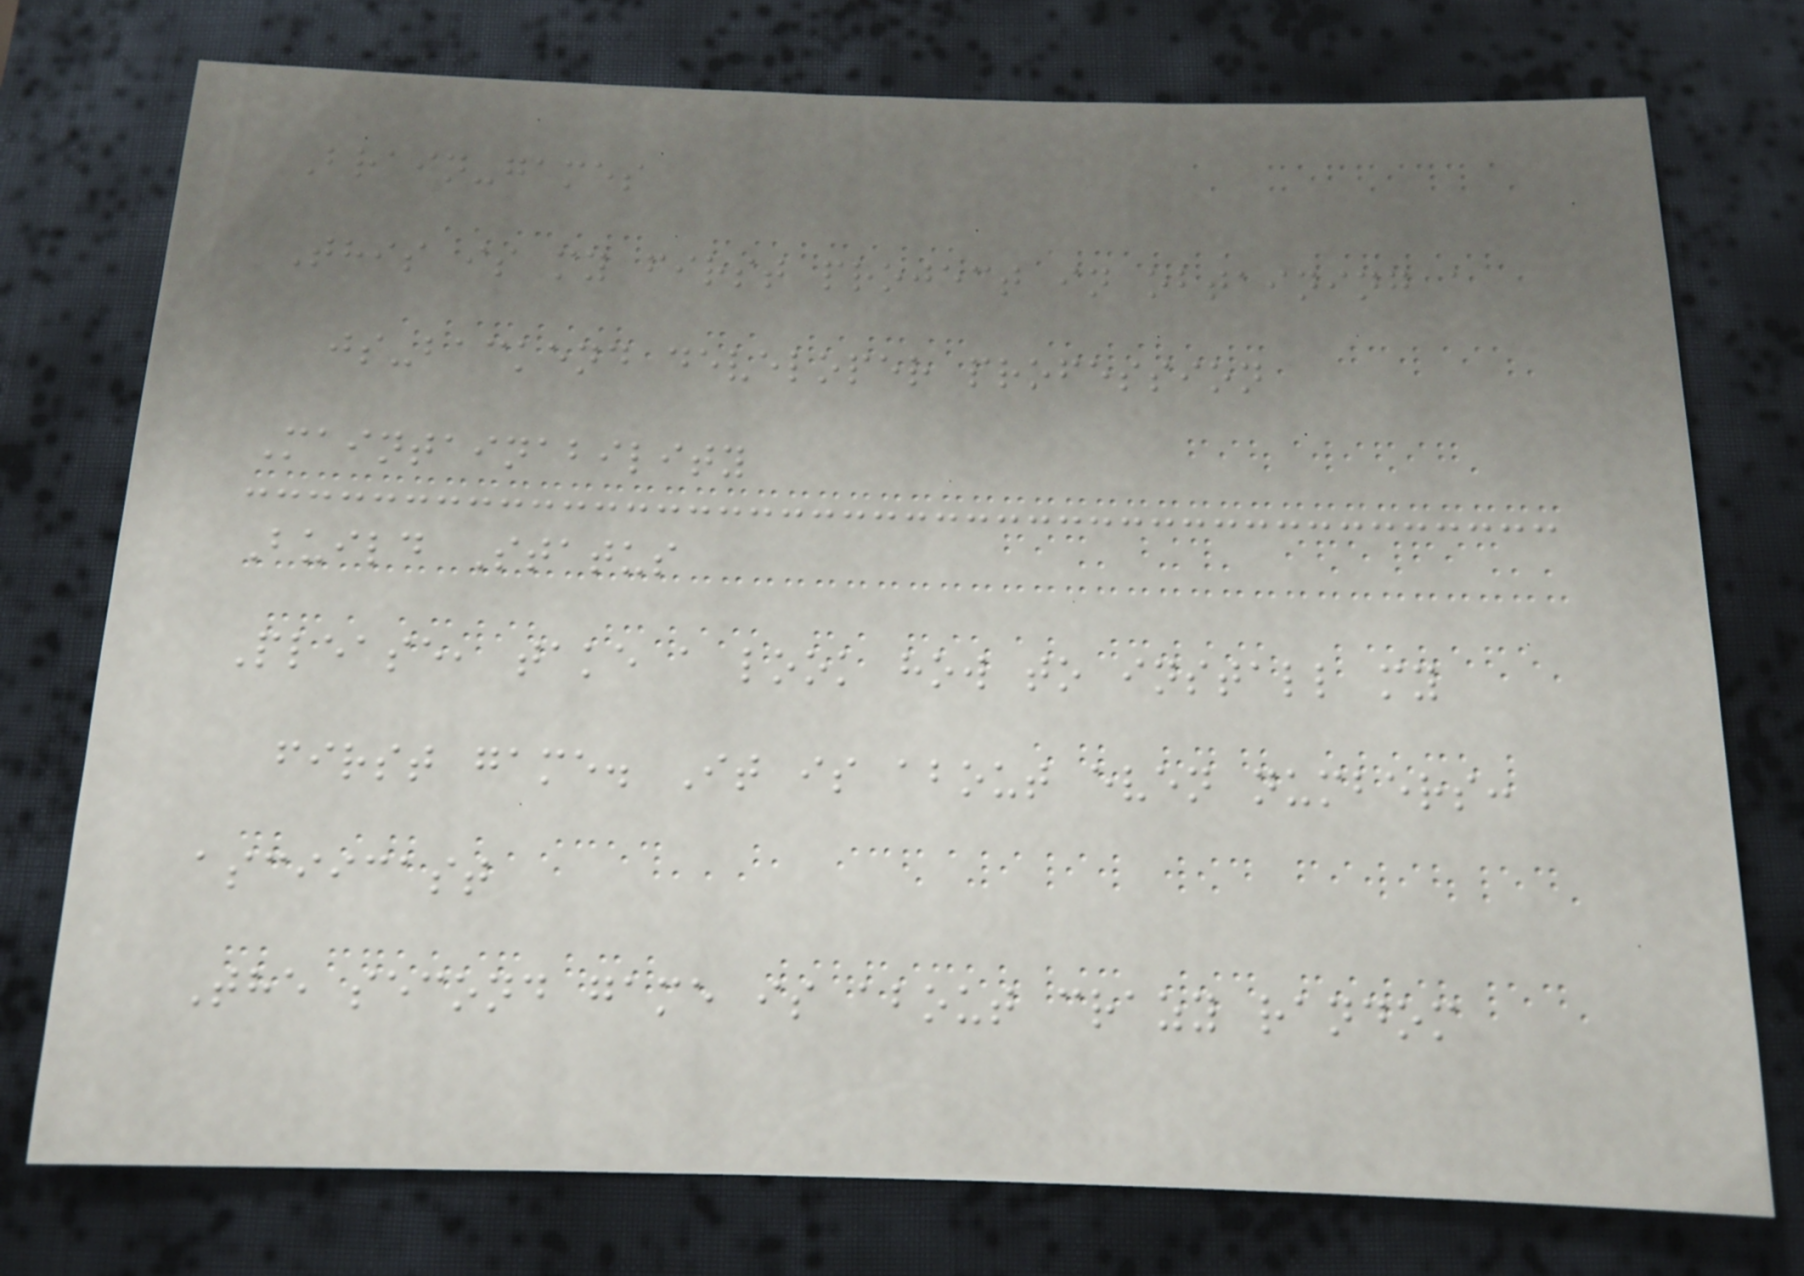Brain-games
This is my first project in obtaining a
js-backend developer profession
Maintainability
Build Status
Please, take a look how to install my
first game. It is about even numbers:
asciicast
The second game is about crazy random
